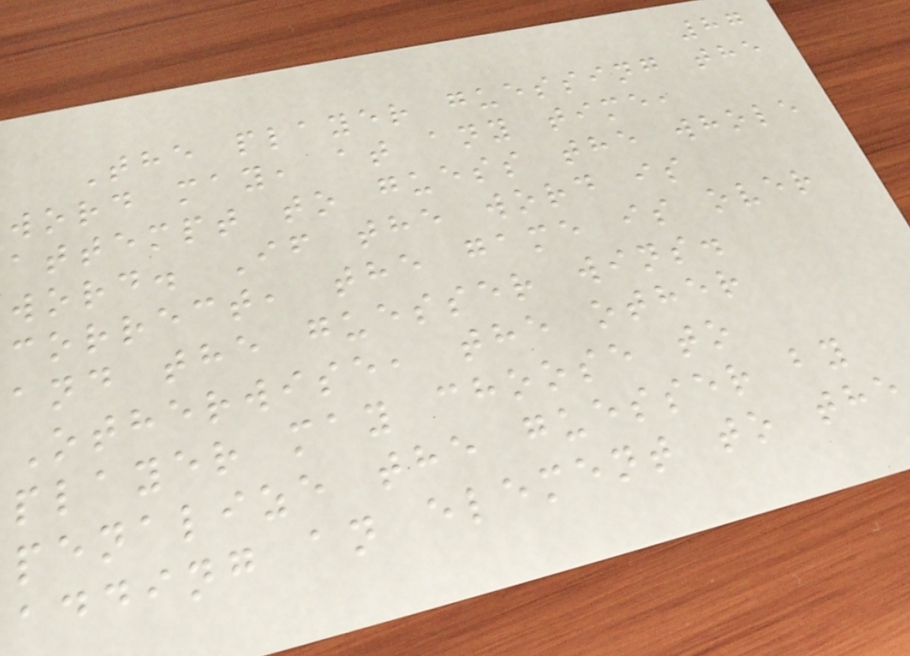87
The player guessing the
word may, at any time,
attempt to guess the whole
word. If the word is
correct, the game is over
and the guesser wins.
Otherwise, the other
player may choose to
penalize the guesser by
adding an element to the
